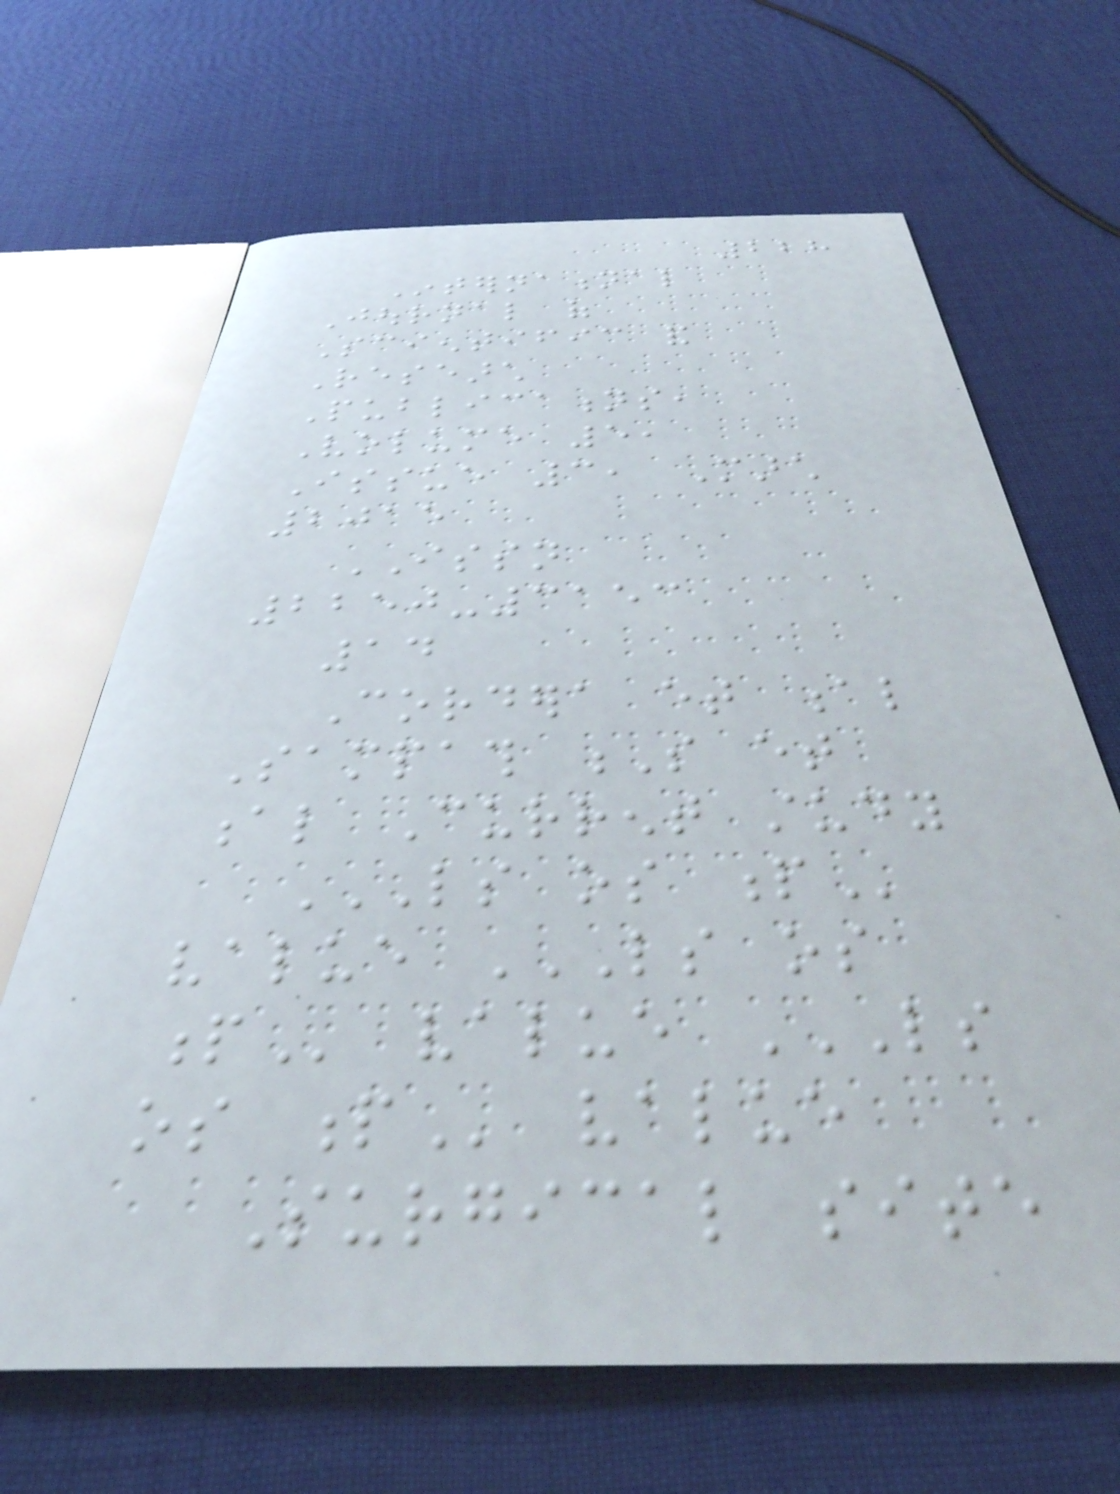228
International
Journal of
Scientific and
Research
Publications,
Volume 5,
Issue 3, March
2015
ISSN
2250-3153
14
Cordera et al
Sampath S et
al Current study
LS OS P
value LS OS
P value LS
OS P value
Surgical site
